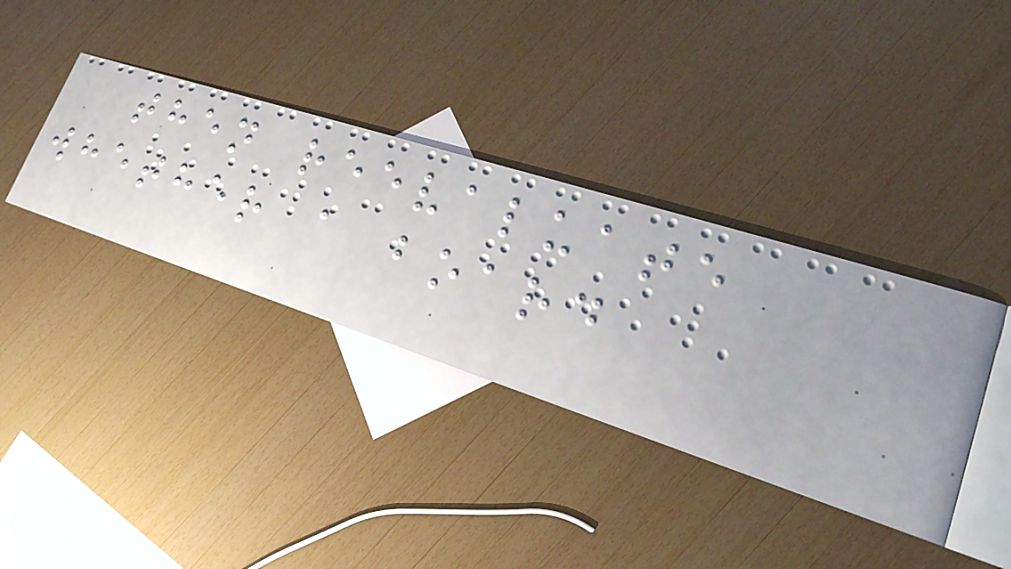then reevaluate
whether a board
